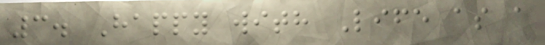3. Happy with Life as a
